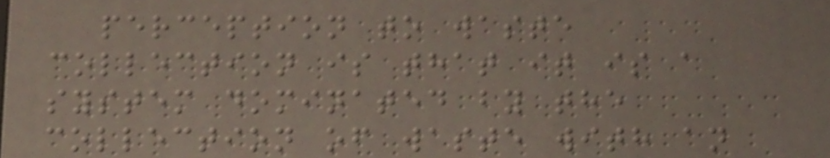perception to waste
collection is that it is a
system dominated by the
collection of waste with an
